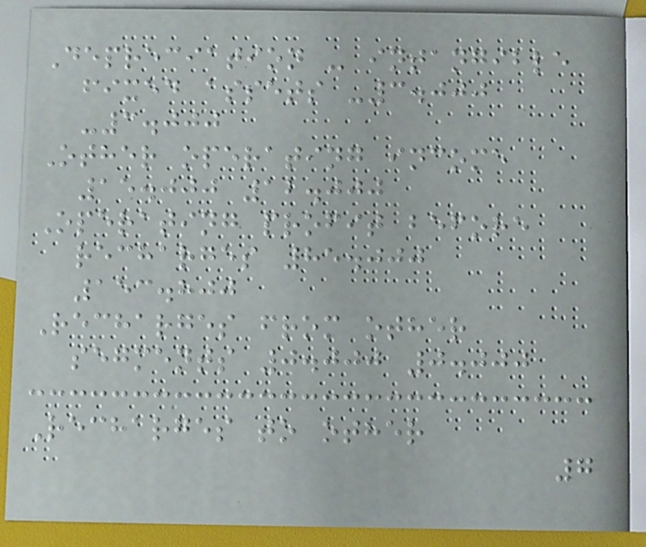Depreciation - intangible
fixed assets -3.000
-3.000
Other operating income
15.000 12.000
Operating profit before
recharges 85.000
153.800
Recharges from other
segments 0.000 0.000
Recharges to other
7
